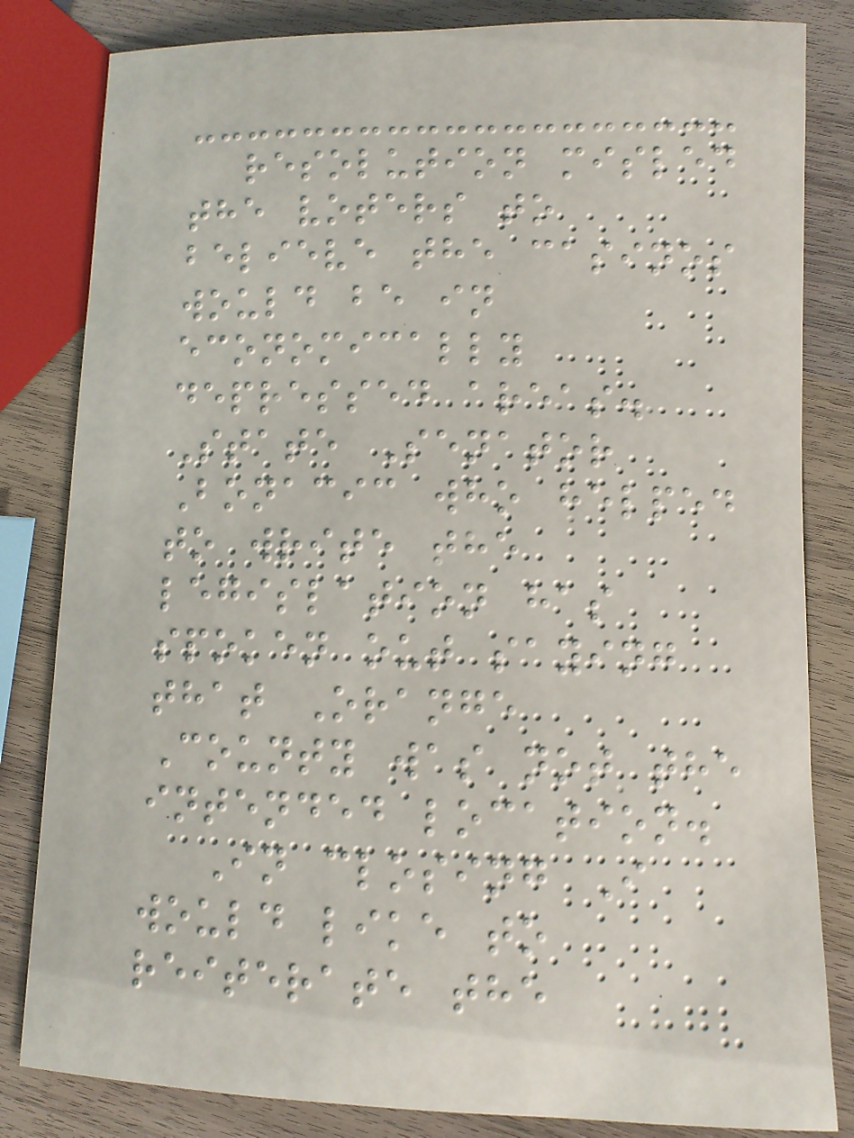resolution misled
the voters to
believe the casinos
would be in
economically
depressed areas.
State Senator
Bonacic who helped
to write the
legislation has
spoken out saying
that Orange
County was not the
intended location.
In closing I
would like to
reiterate the
